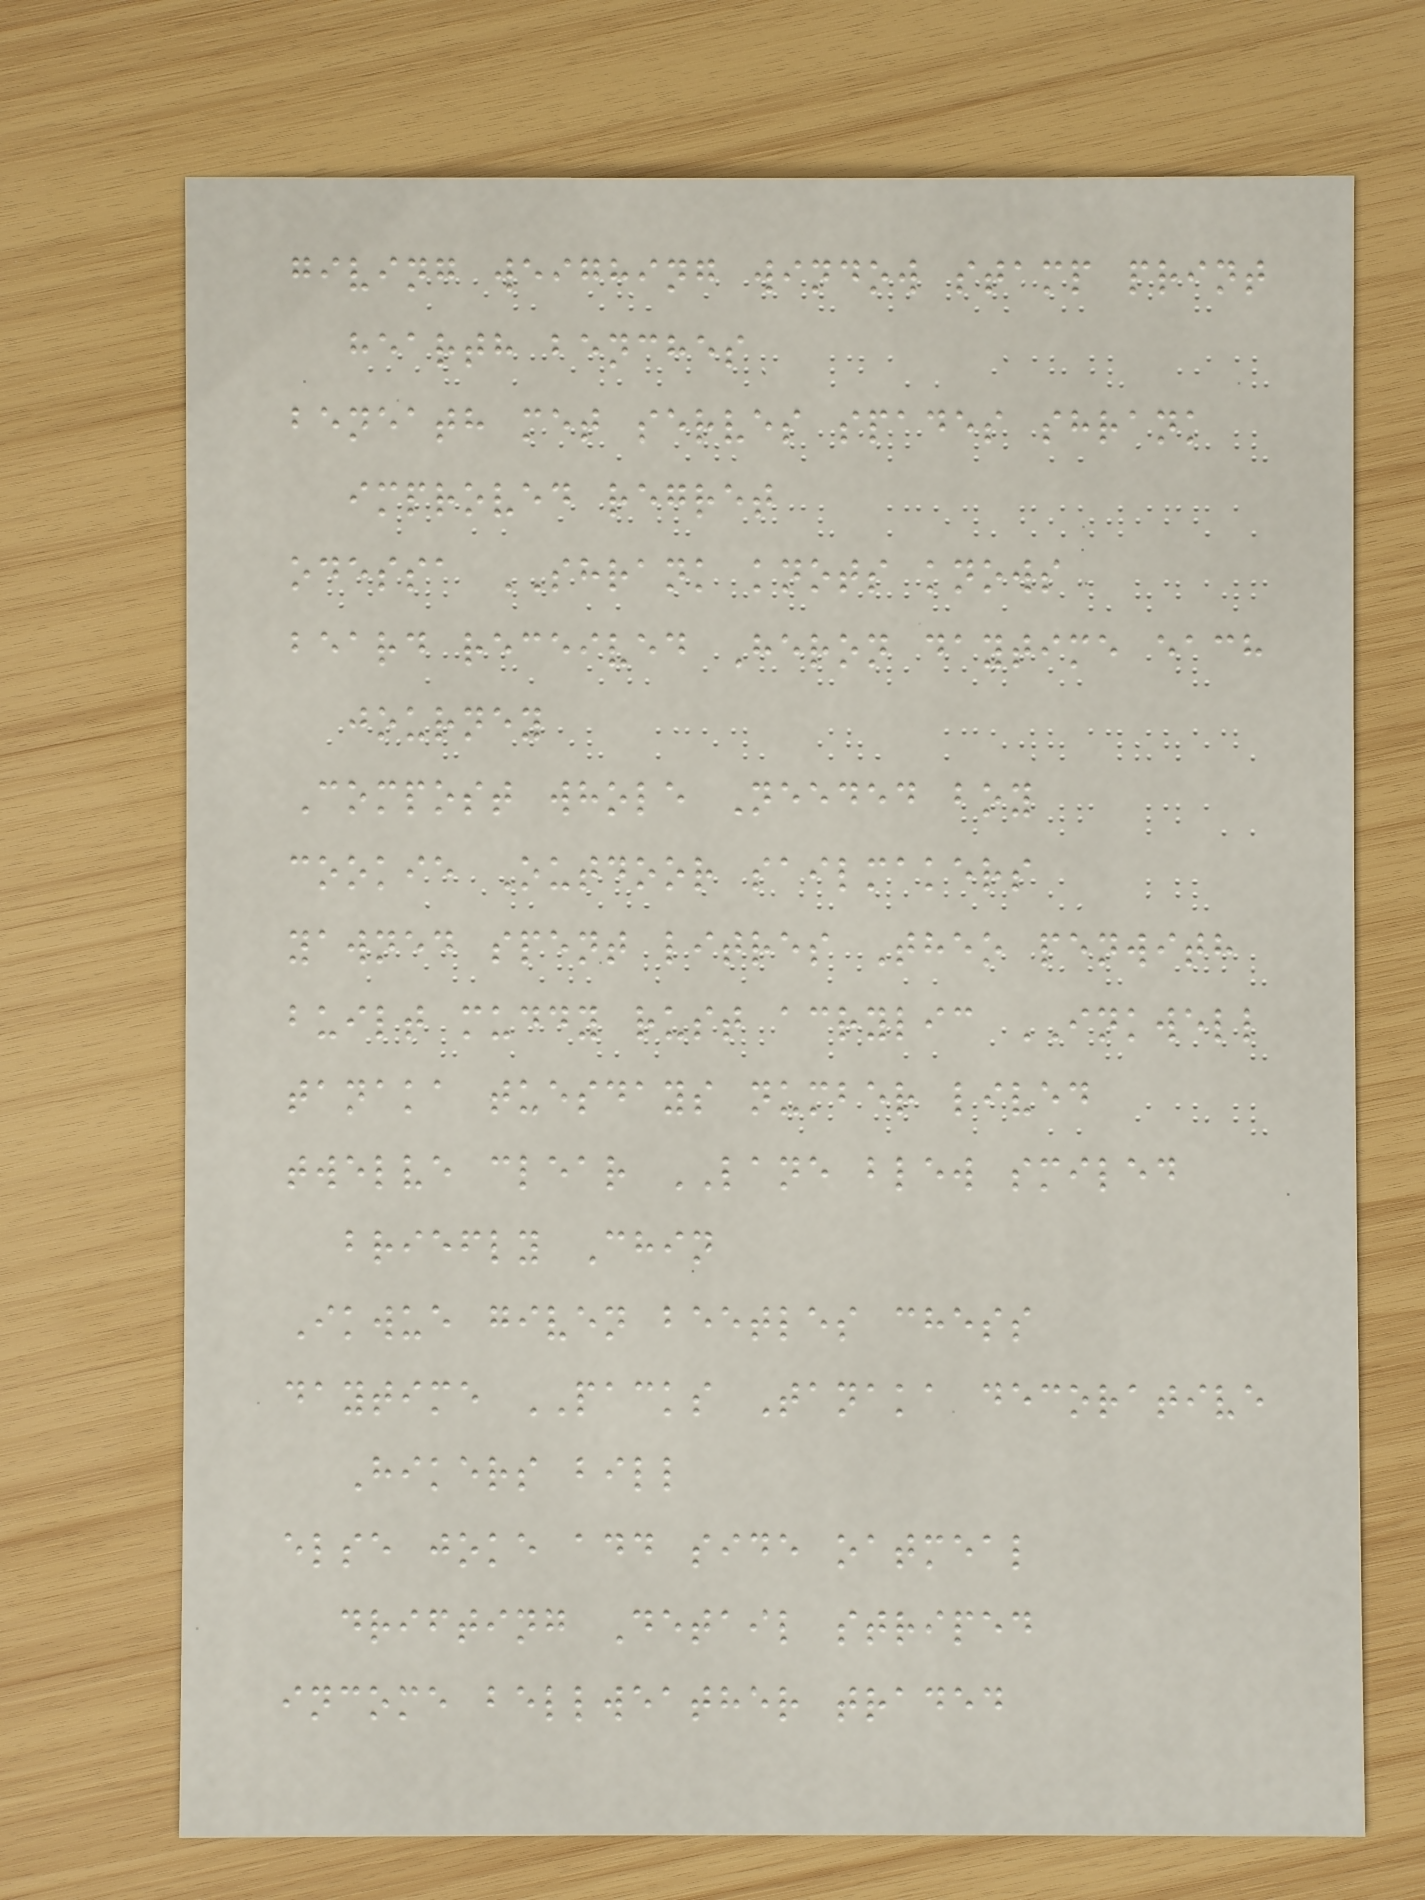giving weighing window stamp print
hearth benches
beneath met serves spades shrank
improved regret
odessa SHRANK knots knows
beard received Heron daytime each
journey
Compost whole Needed boy
cookie Outdoor sailmakers
yawned spent litres Theo penwith
built muddy rust acrylic INKWELL
tanaka tuesdays number lived
twelve clear LANE blew smiled
briefly Chin
Ikwue given beetles chess
daytime PACKS Tanaka decorative
Hikers bill
else joke add side oatmeal
drifting Detail striped
income bellweather traded
